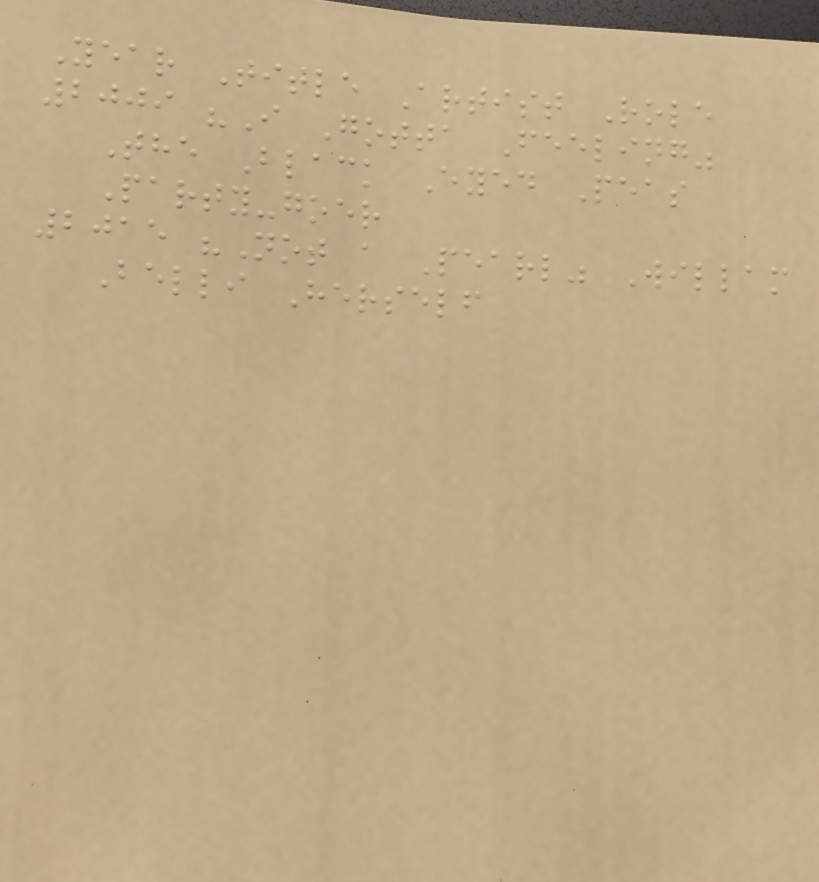Year Title Artist Role
2009 "I Gotta Feeling"
The Black Eyed Peas
Party-goer
2015 "Not a Pearl" Willam
Belli Herself
